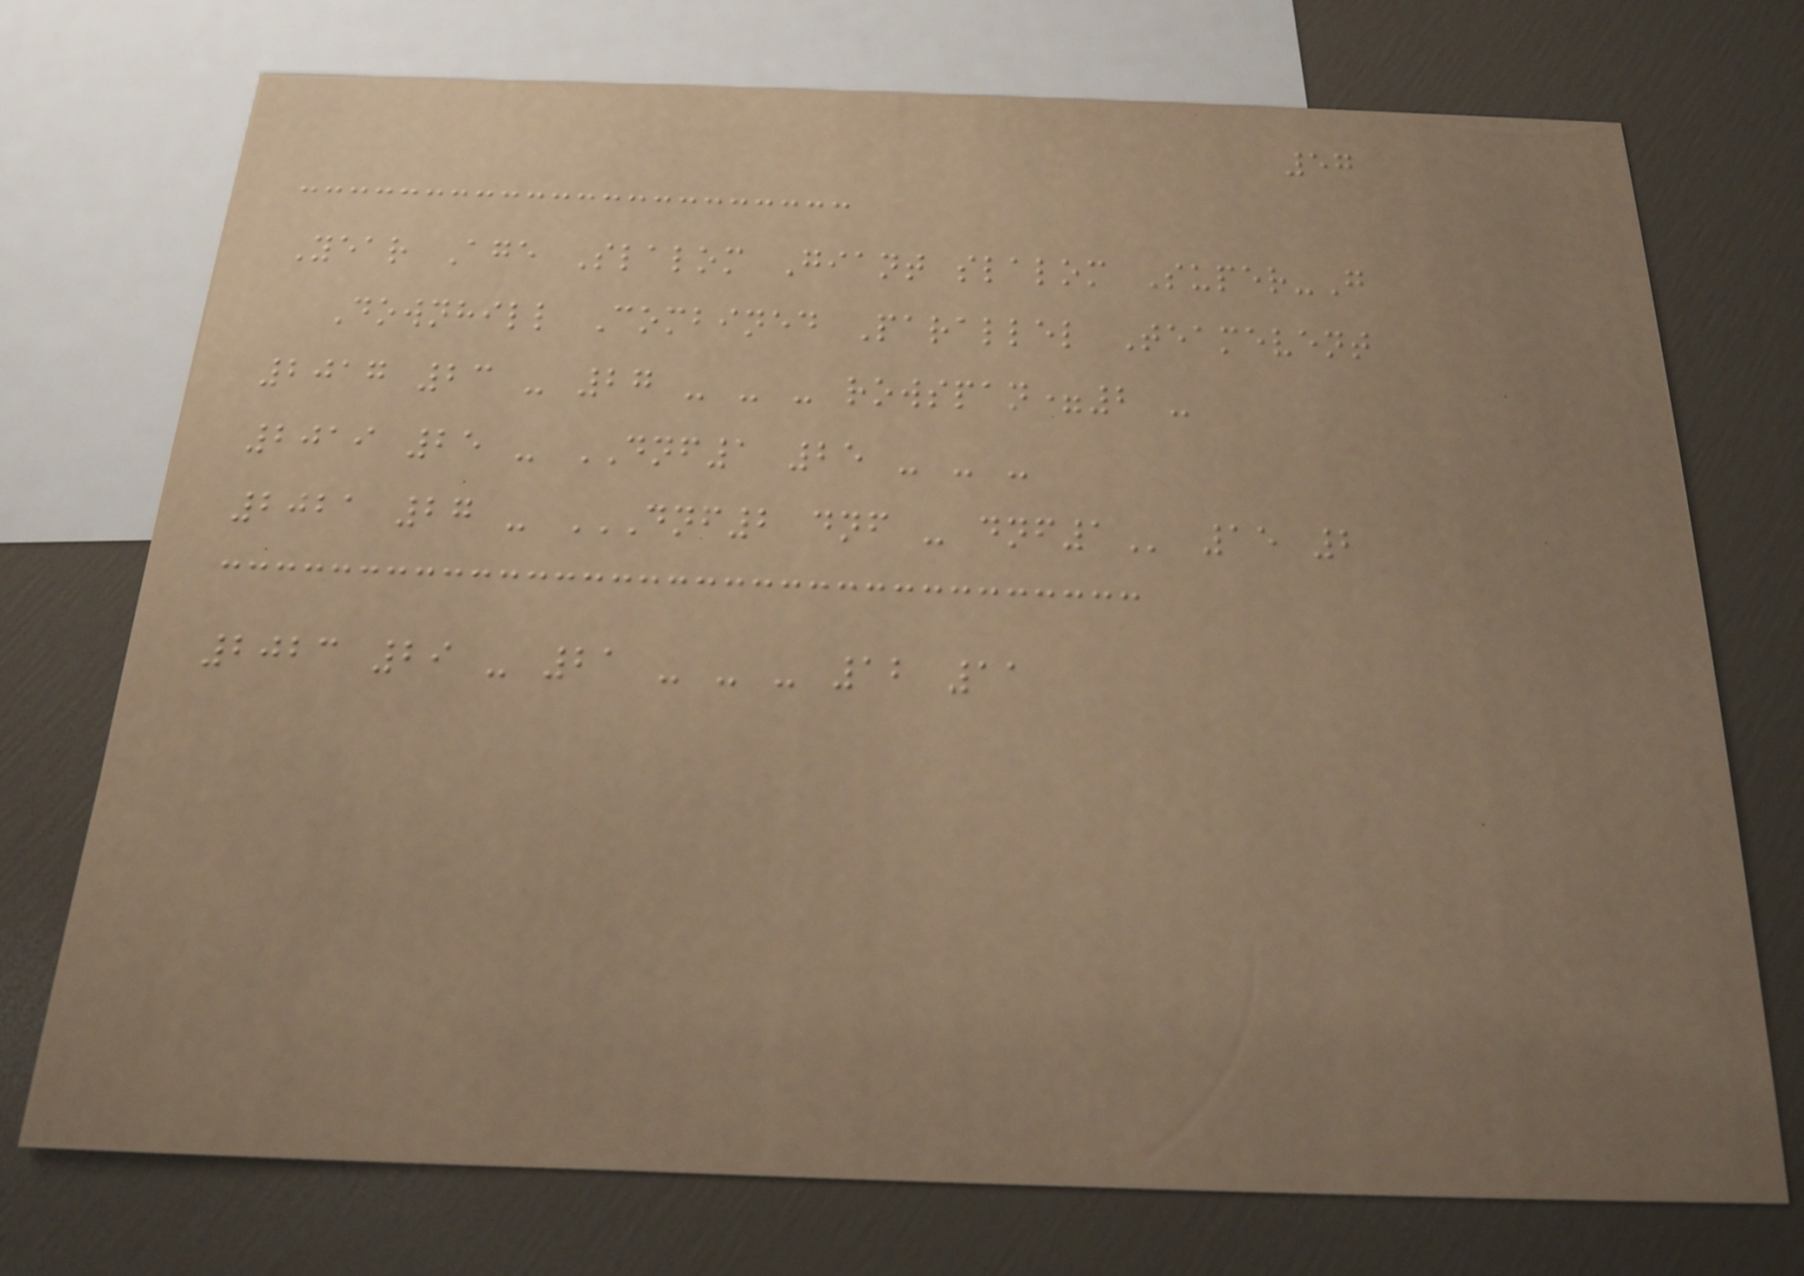57
Year Age Slalom Giant slalom Super-G
Downhill Combined Parallel Teamevent
2017 23 - 27 - - - rowspan=2 -
2019 25 - DNF1 25 - - -
2021 27 - DNF2 DNF - DNF1 15 2
2023 29 - 21 - - - 12 11
